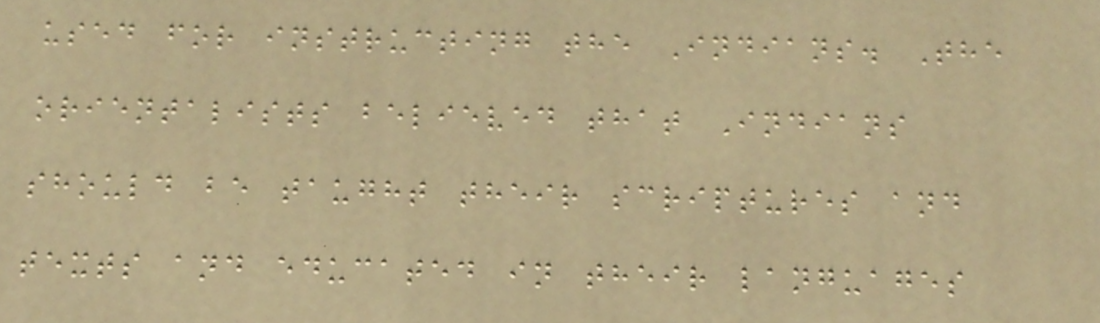used for instructing the Indians. The
orientalists believed that Indians
should be taught their scriptures and
texts and educated in their languages
